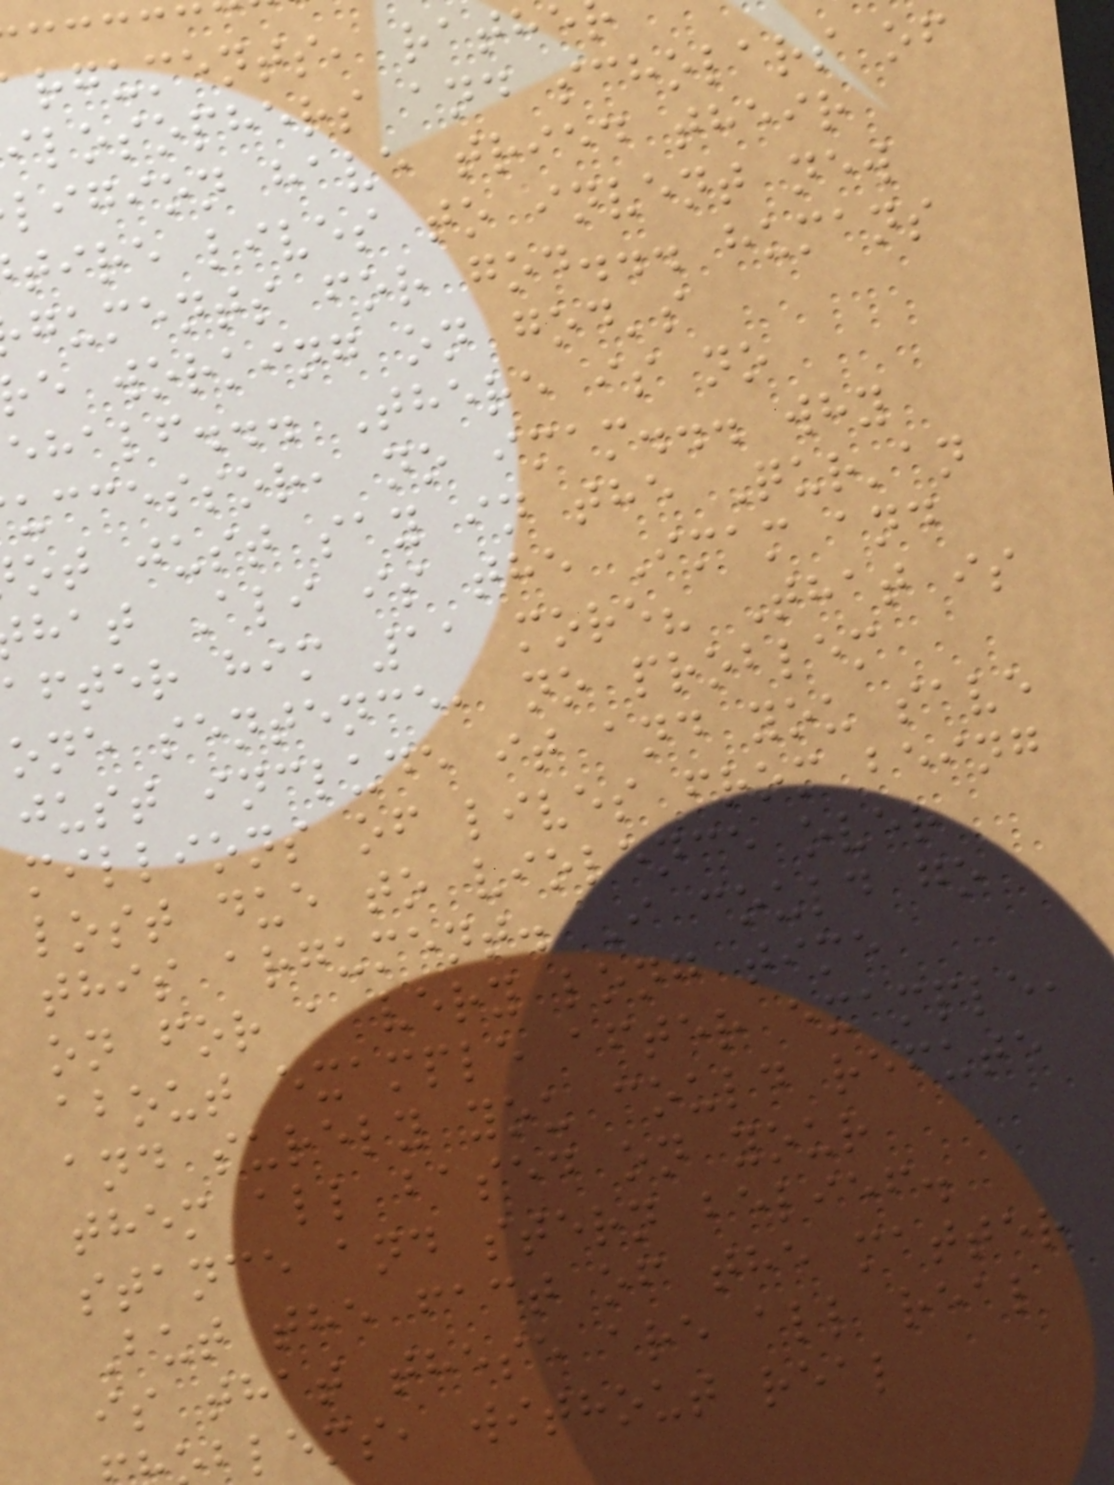rguments, rathe
ilosophers and scholars of
ligion have tried their
tire lives to invent new
guments for god... humans
e working on god's
ehalf... There is no
uccessor, no imam... why
ot just say in the Qur'an
hat Ali is the Imam and
after him 11 more? That is
one sentence, no problem
just include it and you save
millions of lives from being
lost due to violence over
this argument. I could go
on for a very long time
about example after example,
and surely you could refute
them all based on your
stance and stern belief.
But the fact of the matter
is that these are all real
blems, without real
